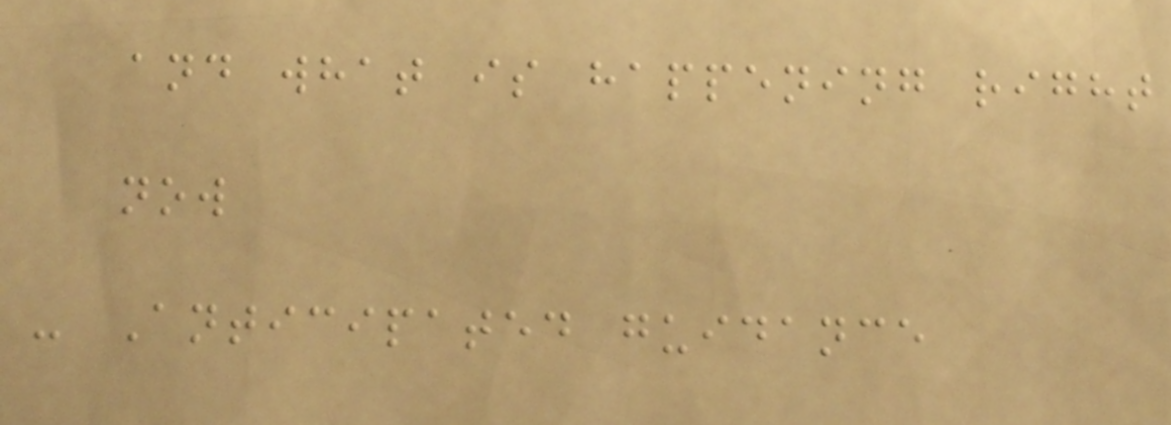and what is happening right
now
- Anticipated guidance
